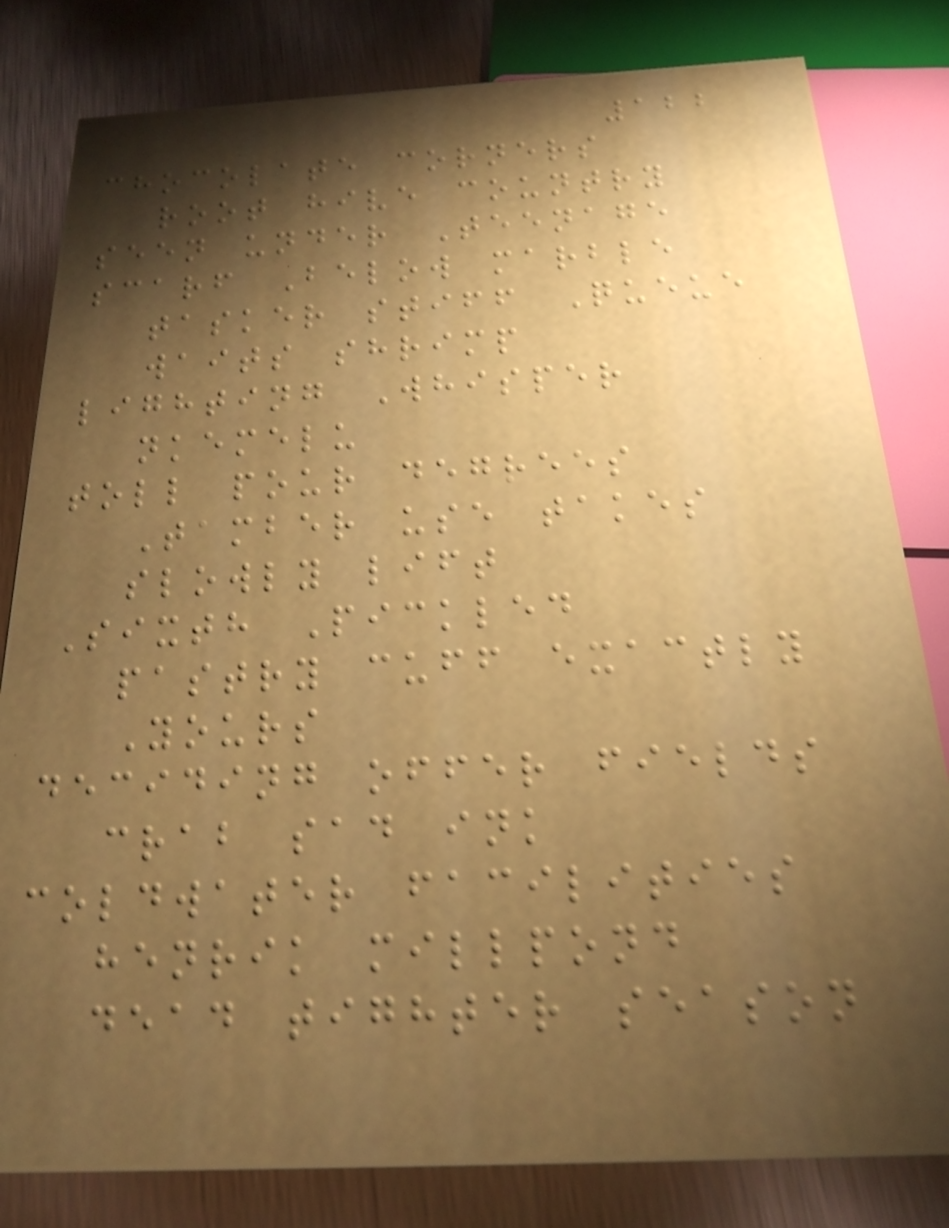122
chocolate corners
root hive country
seen under Teenage
scarf Below marble
tasker stiff Queue
waits shrimp
lighting Whisper
nkemelu
toll pour degrees
Tamber use takes
slowly lift
Sixth Pickled
pastry cuff exactly
Yours
deciding offer fields
crab sad ink
coldwater facilities
henrik millpond
dead tighter season
